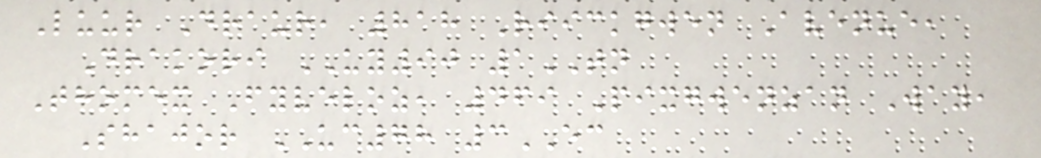Luur Draur, 818 Riickgwen Avenue,
Drakori UY90 1TN
Thomex Fyveloz, 469 Pixgwenzan Way,
Shajor UC78 3EC
